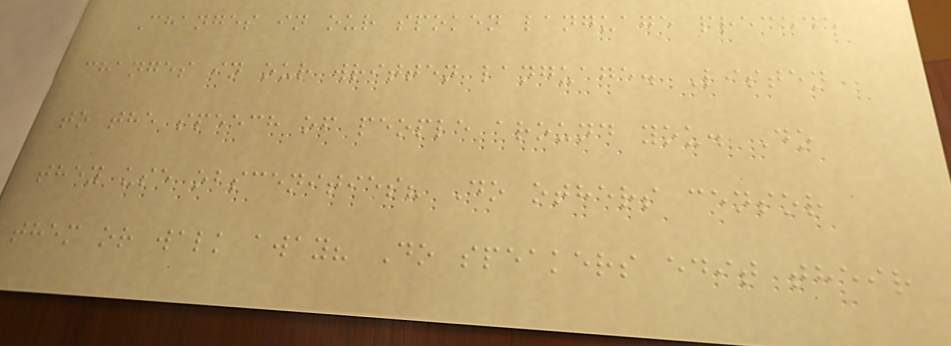Changes in our spoken language precede
changes in our written language. Listen
to the speech of people around you. Do
they use obscenities? Do others censor
them or walk away? Do speakers edit their
